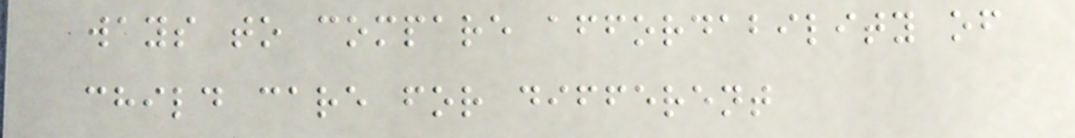ways to compare affordability of
child care for different
